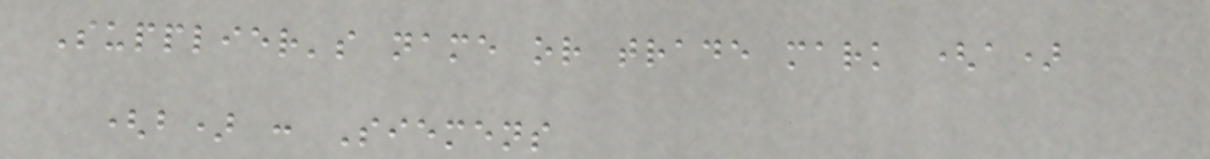Supplier's name or trade mark (a)
(b) : Siemens
